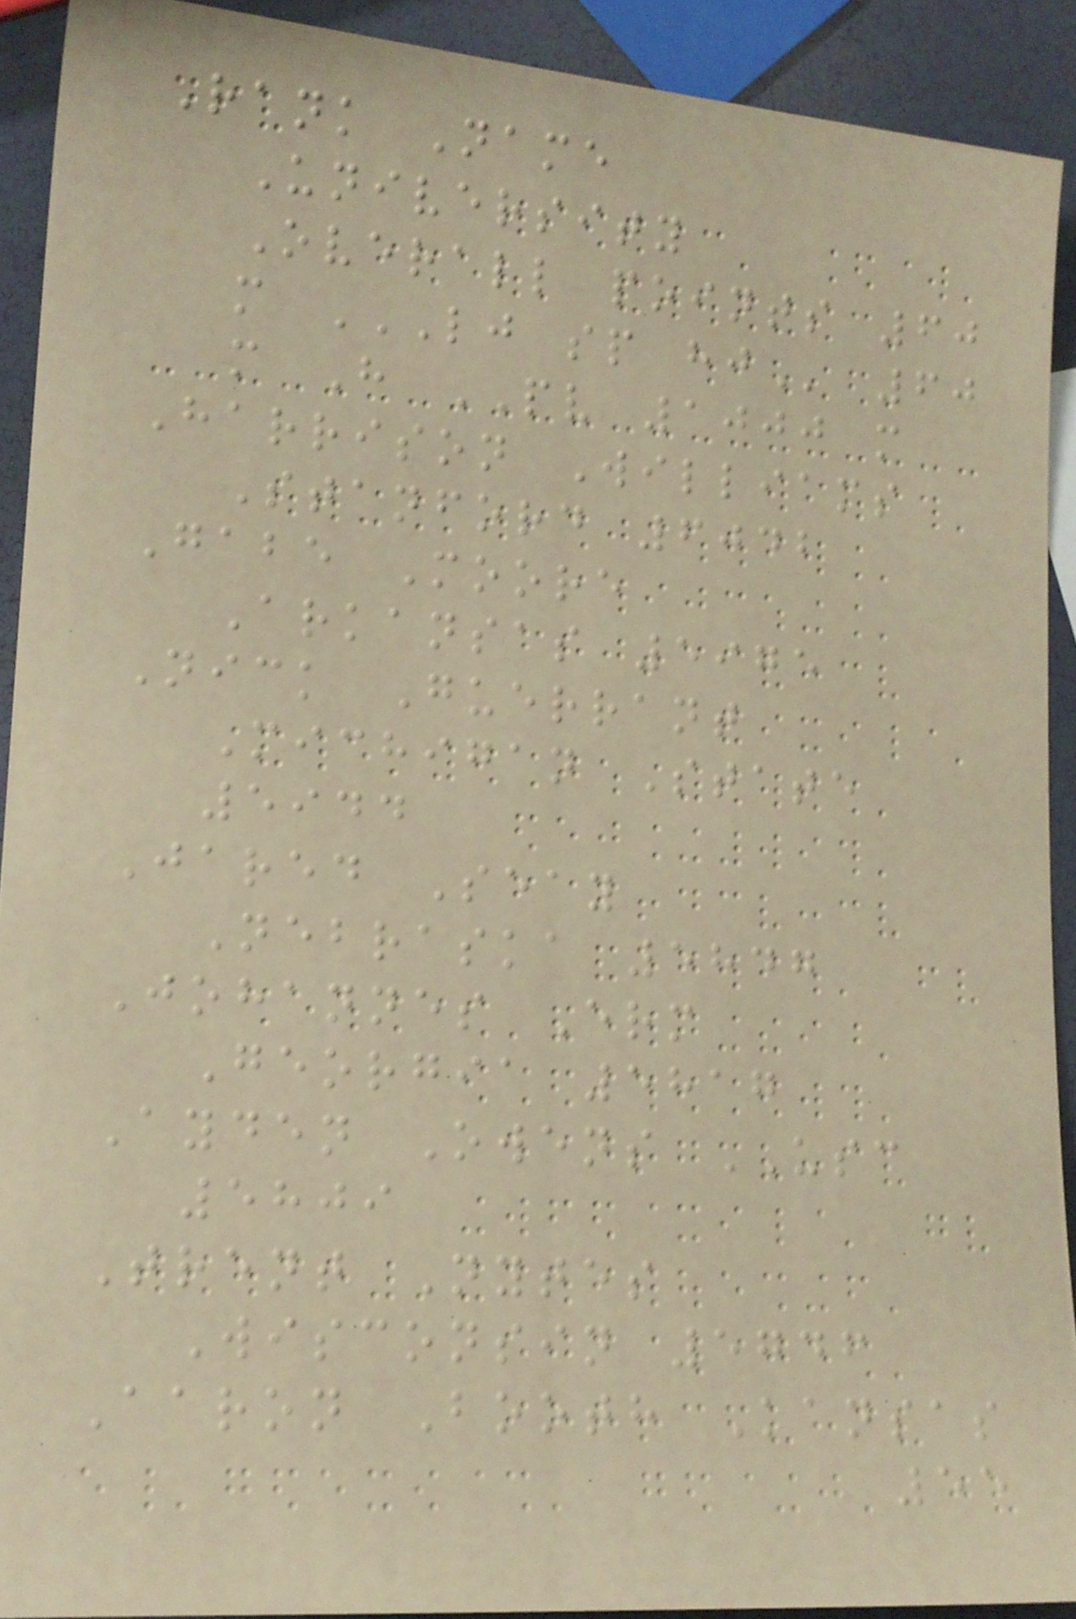Rank Name
University
Overall points 60
m LJ SP HJ 60
m H PV 1000 m
Harrison Williams
Stanford 6042
Gabe Moore
Arkansas 5975
Nick Guerrant
Michigan State
5944
Jared Seay
Nebraska 5847
Johannes Erm
Georgia 5817
Ayden Owens USC
5809
Trent Nytes
Wisconsin 5746
Aaron Booth Kansas
55
